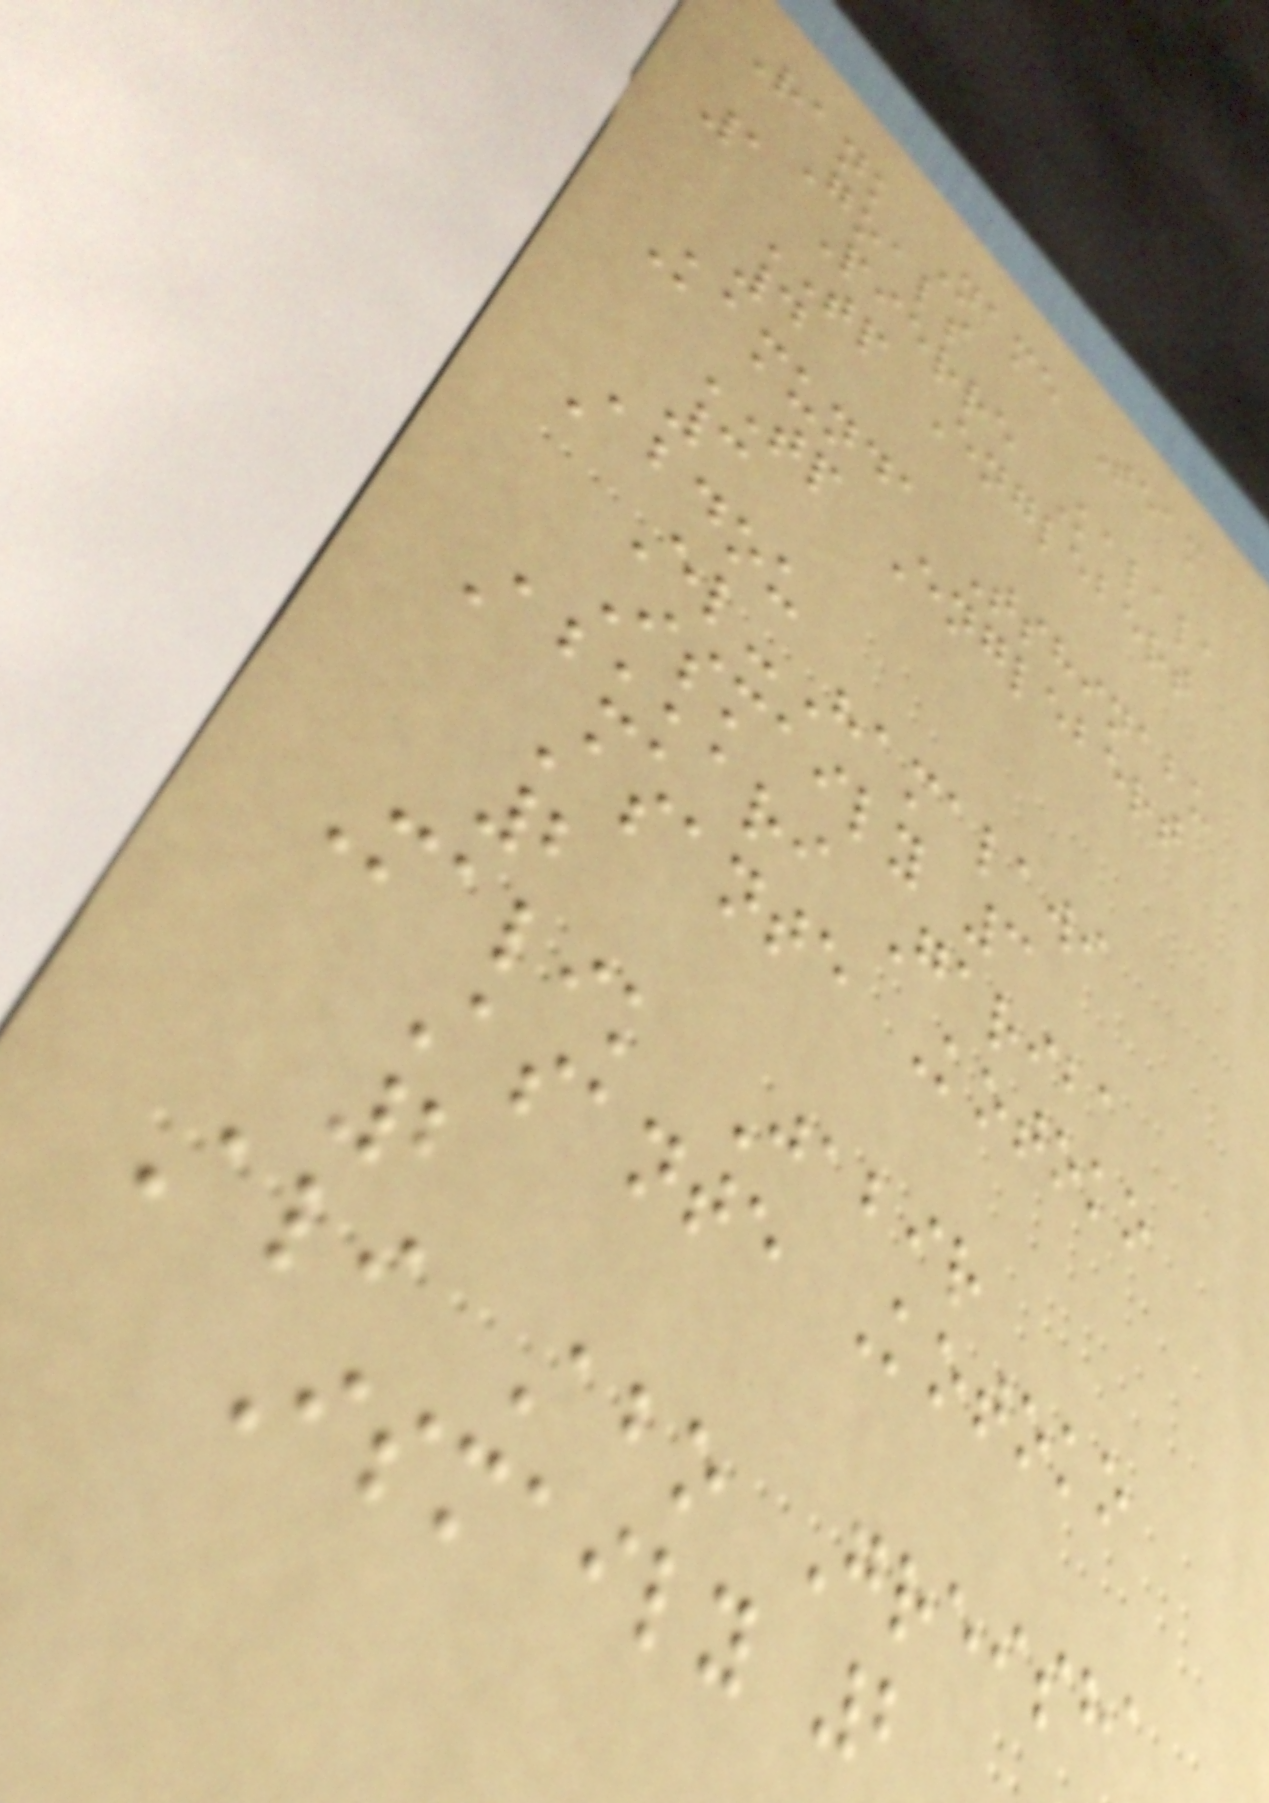Rank Name Team
Goals
1 Pierre Kalala
TP Englebert
4
Kamunda Tshinabu
TP Englebert
3
Abdou
El-Hamalawi
Ismaily 3
Abukari Gariba
Asante Kotoko
2
Malik Jabir
Asante Kotoko
2
Ali Abo Greisha
Ismaily 2
